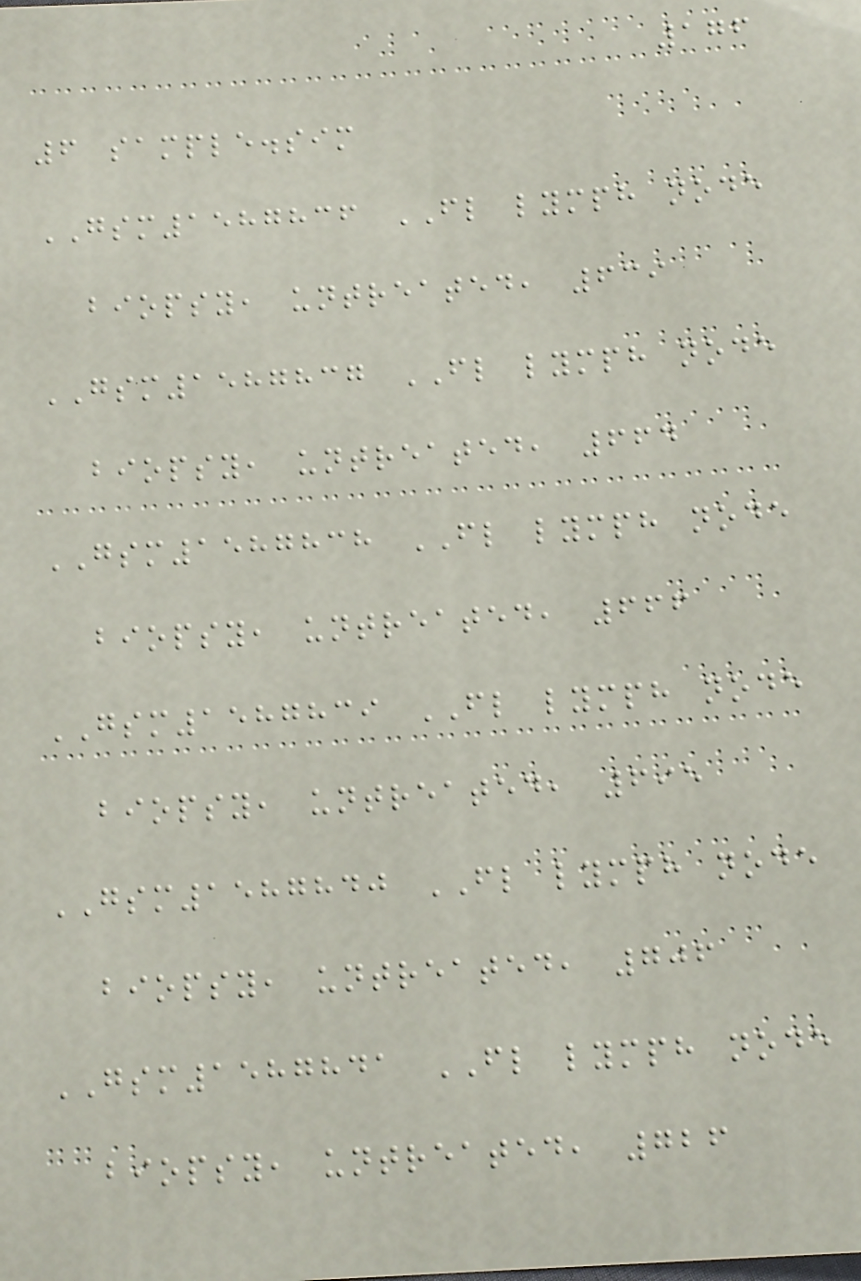176
6 sample.sim
GSM1587836 FL lymph node
biopsy, untreated, 639
GSM1587837 FL lymph node
biopsy, untreated, 664
GSM1587838 FL lymph node
biopsy, untreated, 666
GSM1587839 FL lymph node
biopsy, untreated, 695
GSM1587840 FL lymph node
biopsy, untreated, 706
GSM1587841 FL lymph node
biopsy, untreated, 726
